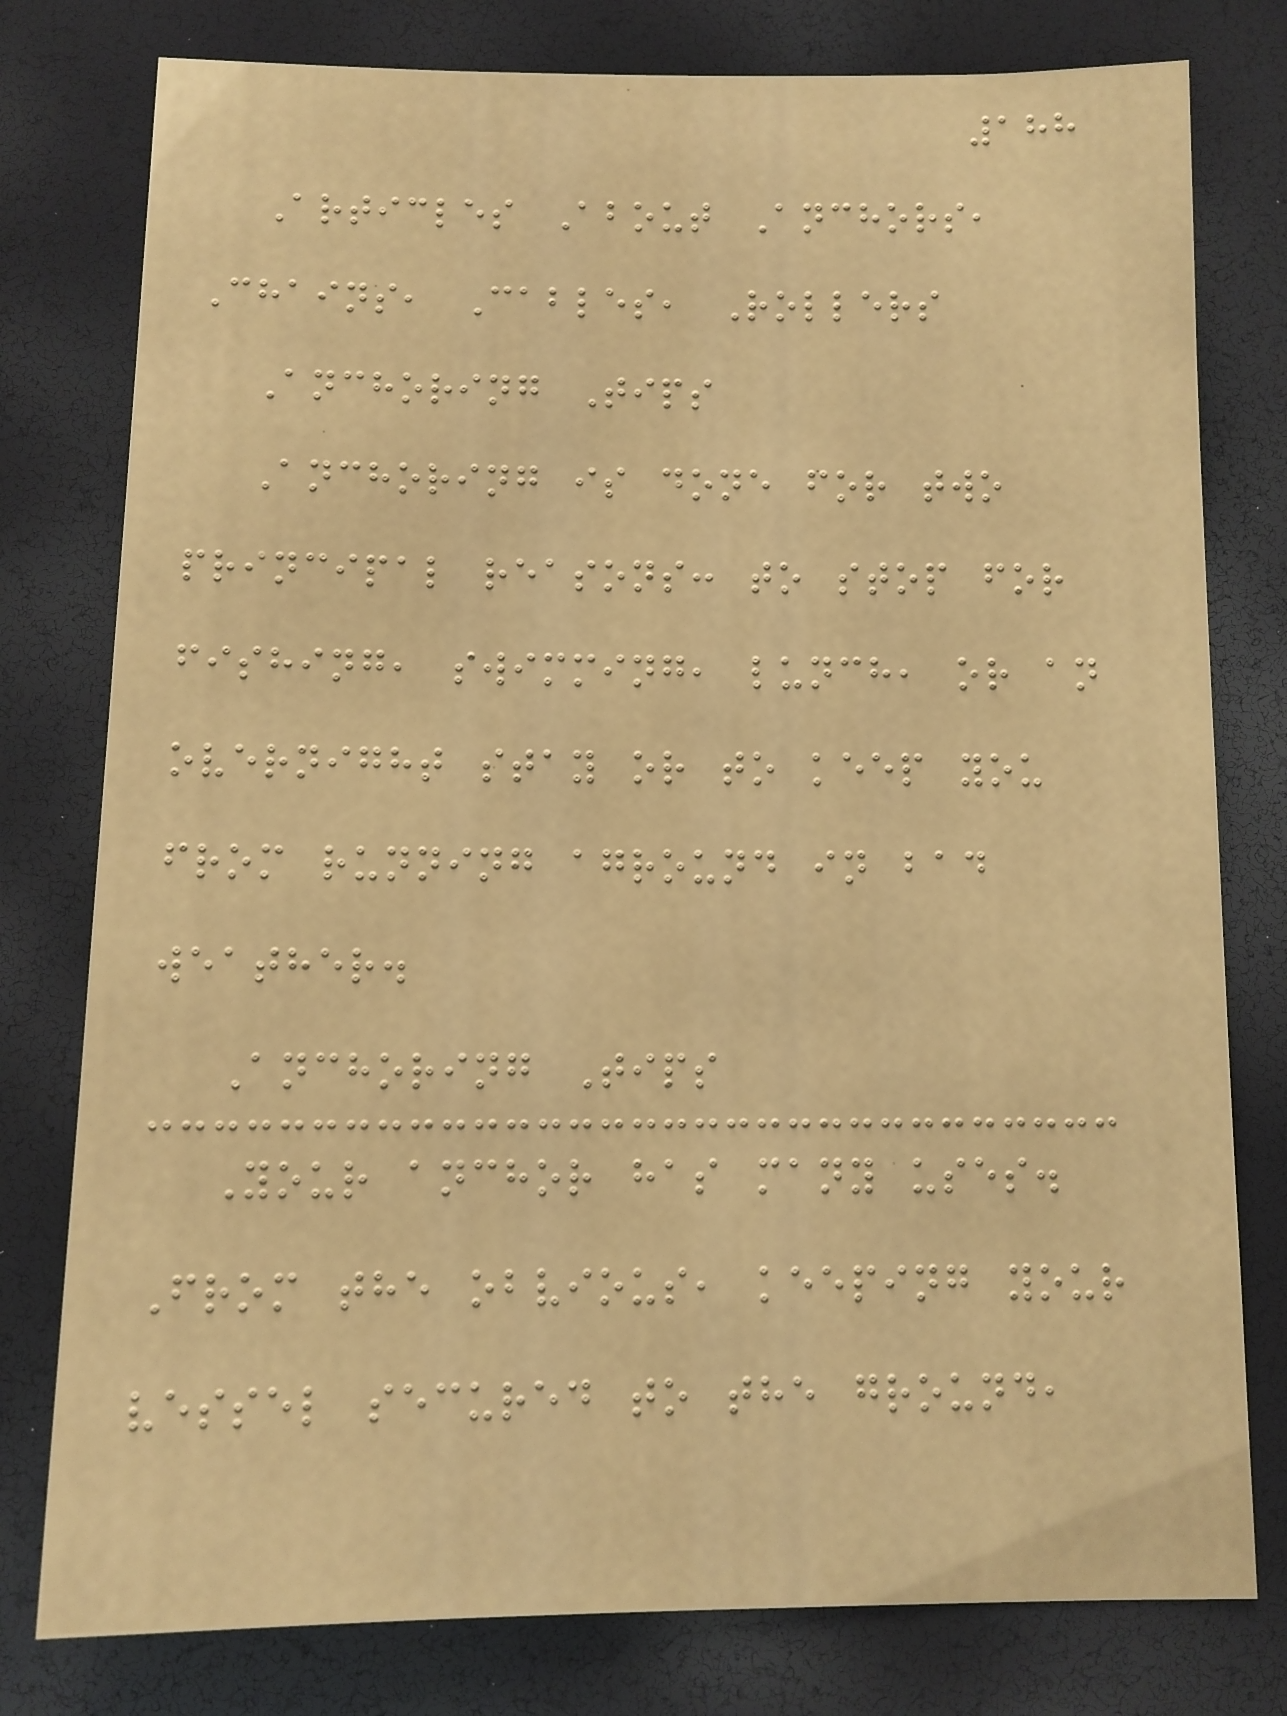188
Articles About Anchors,
Chains, Cables, Rollers
Anchoring Tips
Anchoring is done for two
principal reasons: to stop for
fishing, swimming, lunch, or an
overnight stay or to keep you
from running aground in bad
weather.
Anchoring Tips
Your anchor has many uses.
From the obvious, keeping your
vessel secured to the ground,
